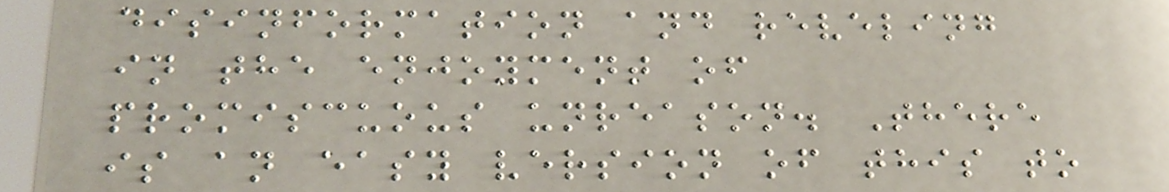disinformation and reveling
in the enjoyment of
promiscuous unreason. There
is an easy version of this to
